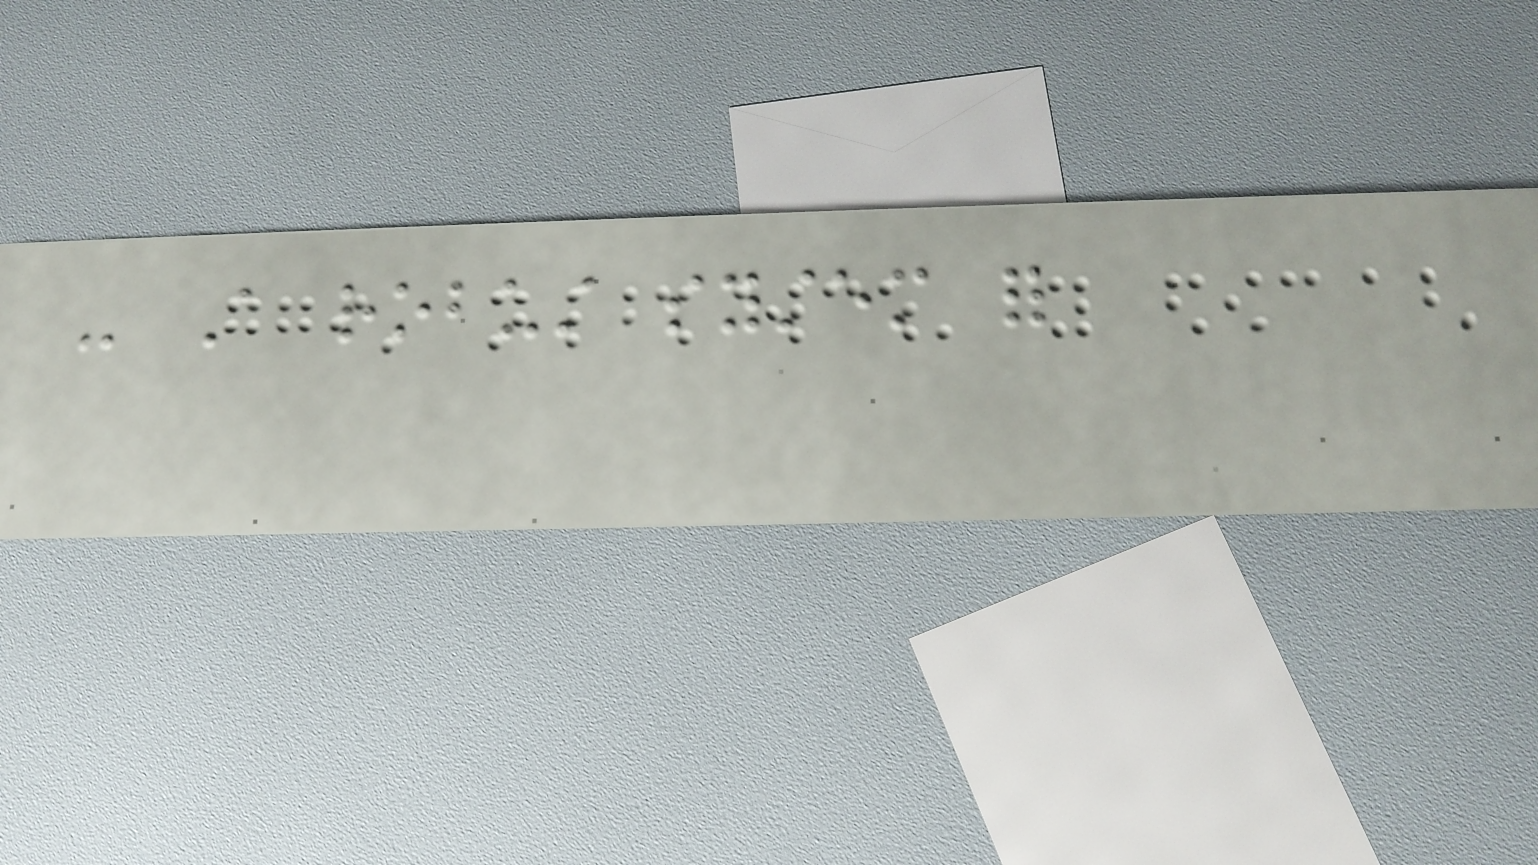- A robust system for
